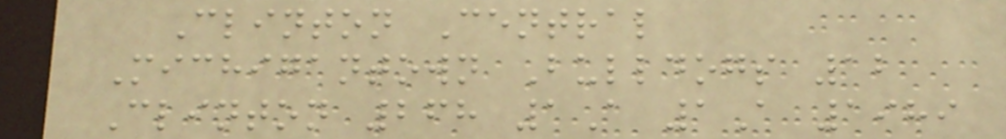Clinton Central
Michigantown Bulldogs 12
Clinton 268 1A 1A 1989
